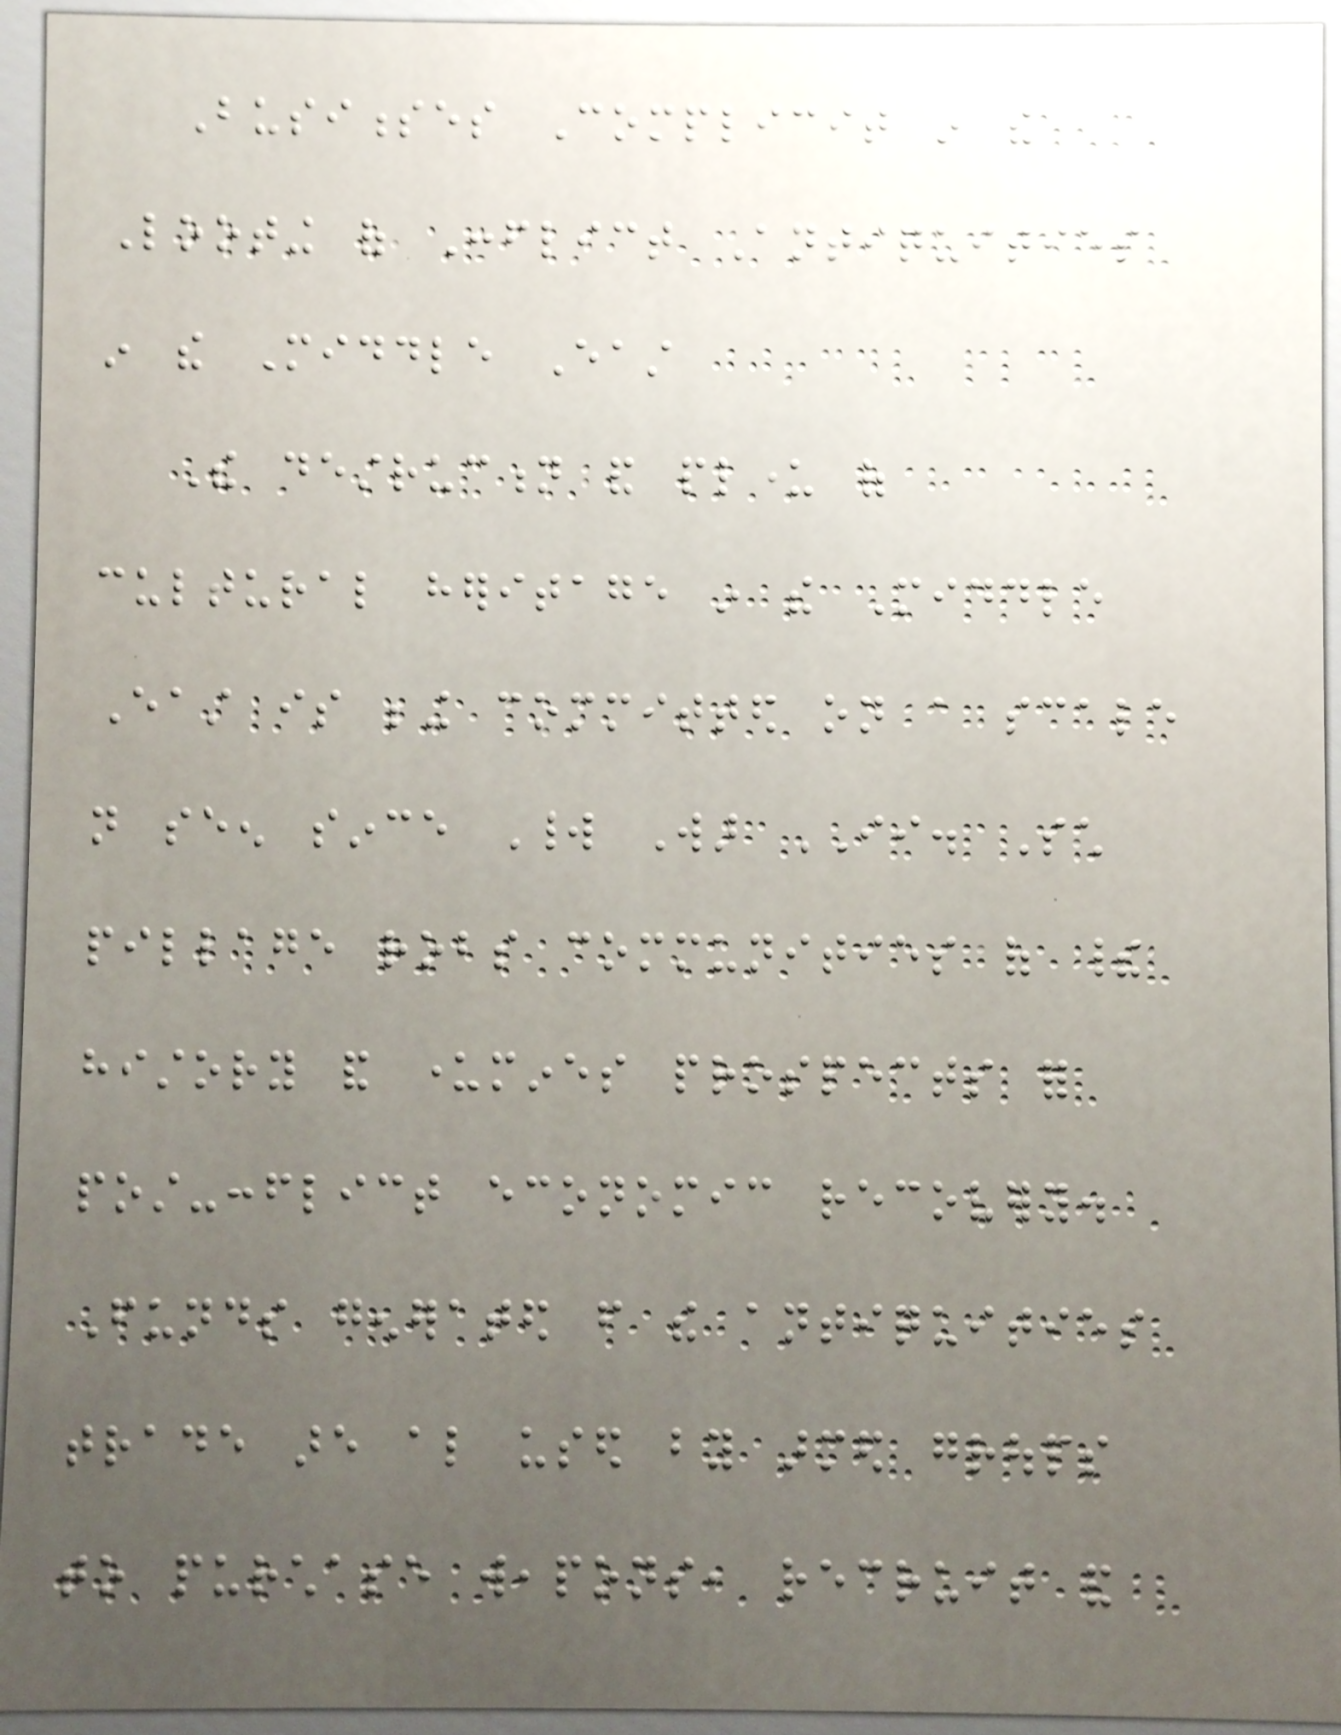Businesses Complicit in the
Looting of Conflict Antiquities
in the Middle East
The destruction and plunder of
cultural heritage in the Middle
East is being committed on a scale
not seen since World War II. Such
pillage robs communities of their
history and undermines prospects for
post-conflict economic recovery.
Funds generated from the antiquities
trade are also used by armed groups
to purchase weapons, recruit and
